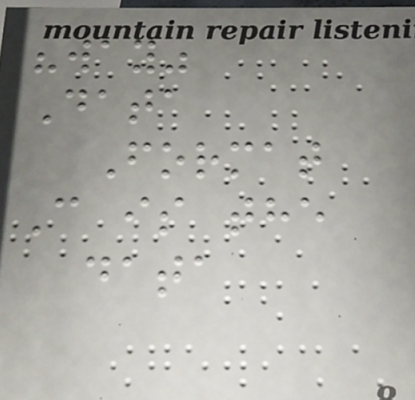"way"
Data
Format
C is the
data
